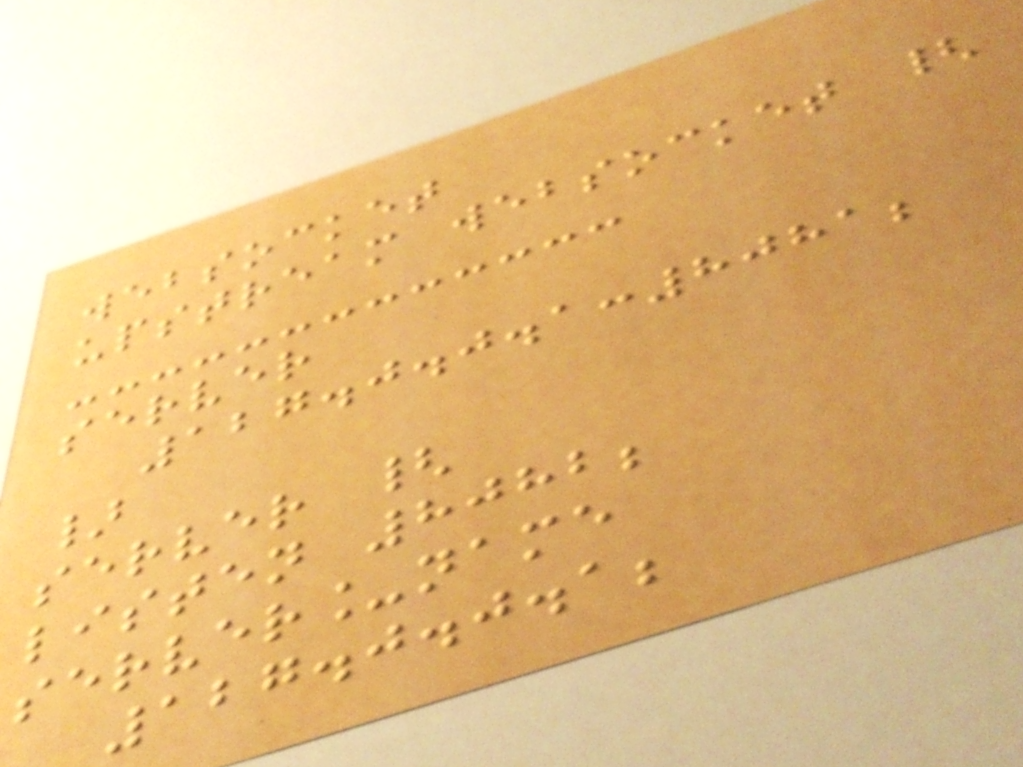websocket
upstream websocket {
server
127.0.0.1:8081;
}
server {
listen 8082;
server_name
127.0.0.1;
